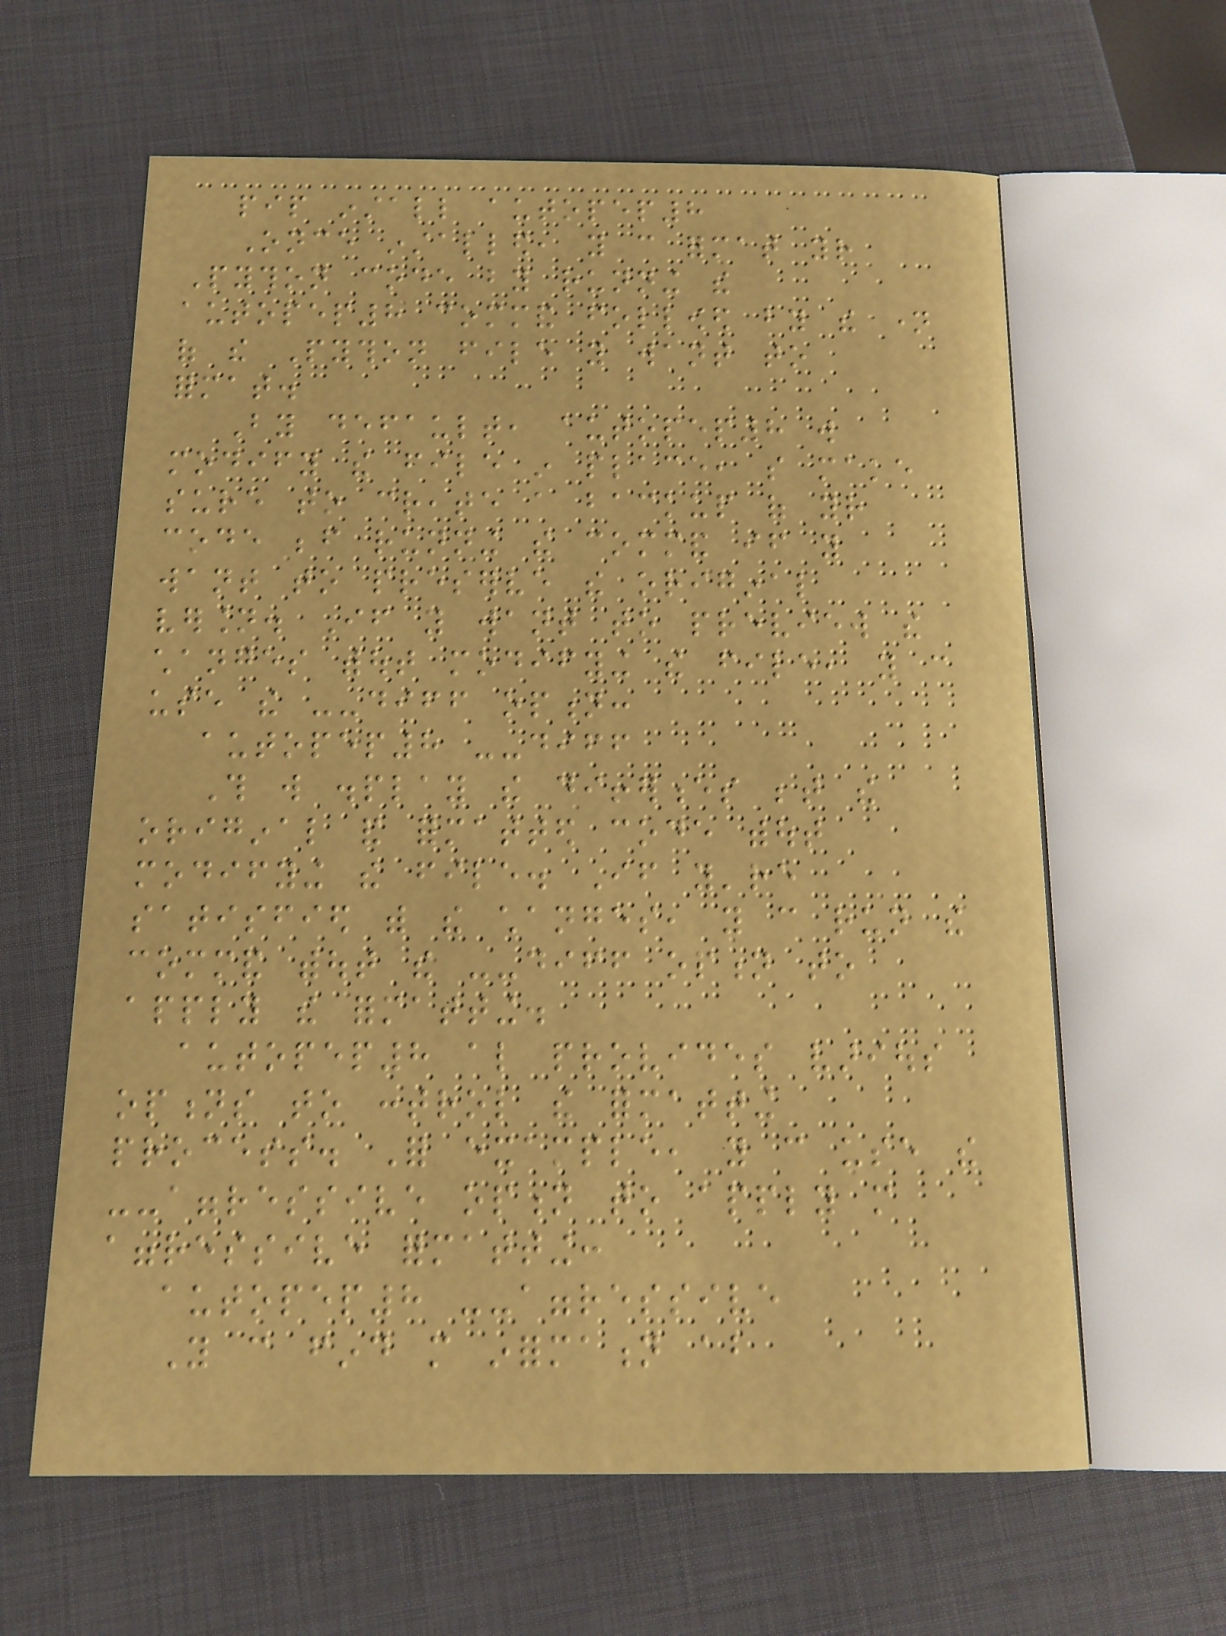pip install autopep8
Once installed, you can format your
Python code by running the
autopep8 command followed by the name
of the Python file you want to
format.
By default, autopep8 will
modify the file in place, so make
sure to create a backup of your
code before running the command if you
want to preserve the original
version. If you want to preview the
changes without modifying the file, you can
use the --diff option:
autopep8 --diff
This will display the differences between the
original and formatted code without
modifying the file. If you're
satisfied with the changes, you can run the
command without the --diff option to
apply the formatting.
autopep8 also provides various
options to control the formatting
process. For example, you can use the
--aggressive option to apply more
aggressive formatting:
autopep8 --aggressive
You can find more information about
